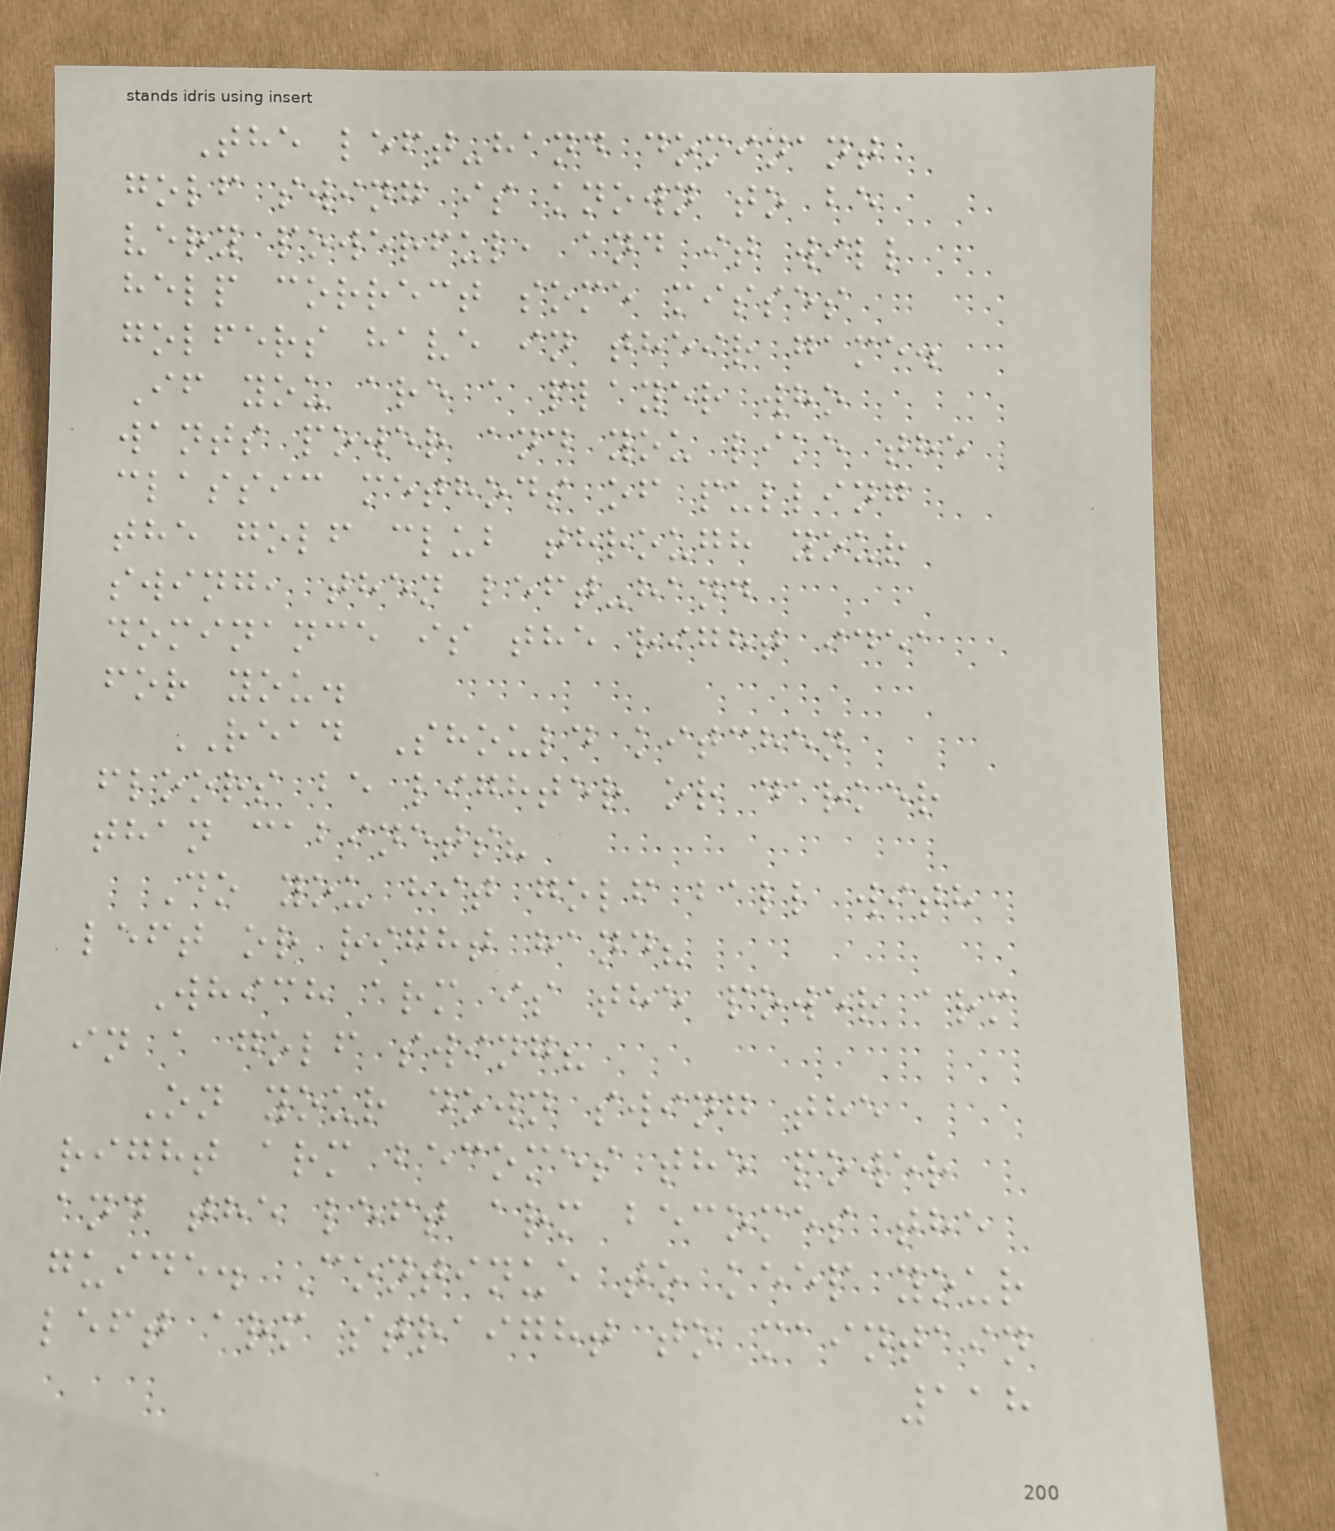The left-hand dominant
golf swing is known to be
very powerful, and it will
help correct some misses
golfers have in their game.
If you are a player who
wants power and you like the
classic methods of pulling
the golf club through your
swing, then left-hand
dominance is the right idea
for you.
READ Should kitchen
floors be lighter or darker
than cabinets?
Do you hit golf ball with
left or right hand?
Which arm is the power arm
in a golf swing?
On your down swing the
right arm becomes the power
and the left arm becomes the
guide. Continue to keep your
left arm straight to maintain
118
